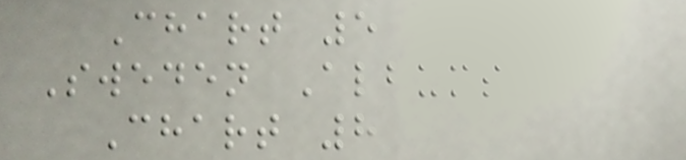Chart 5
Sweden Albums
Chart 8
